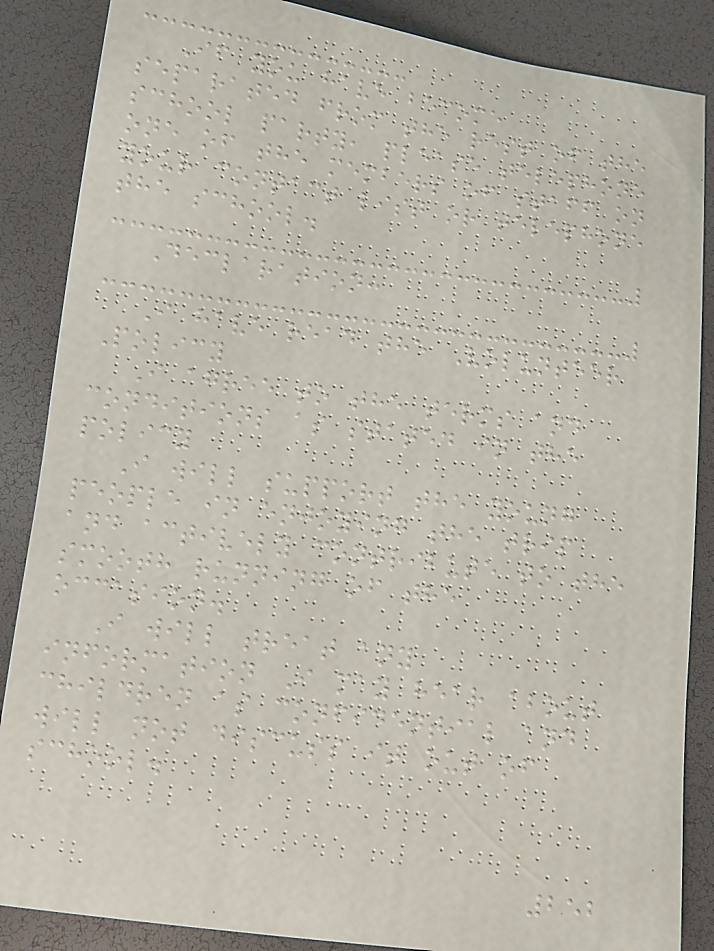If you have become
separated from the rest of the
school party, please telephone
one of the members of staff on
your contact list or telephone
the school.
Declaration:
I have read the Volunteer
Policy
I agree to the terms and
conditions as stated in the
policy
I will support the young
people in enjoying the trip
and actively contribute to the
smooth running of the
occasion.
I will treat any
information I may hear about
children as confidential and
will not discuss it out of
school.
252
